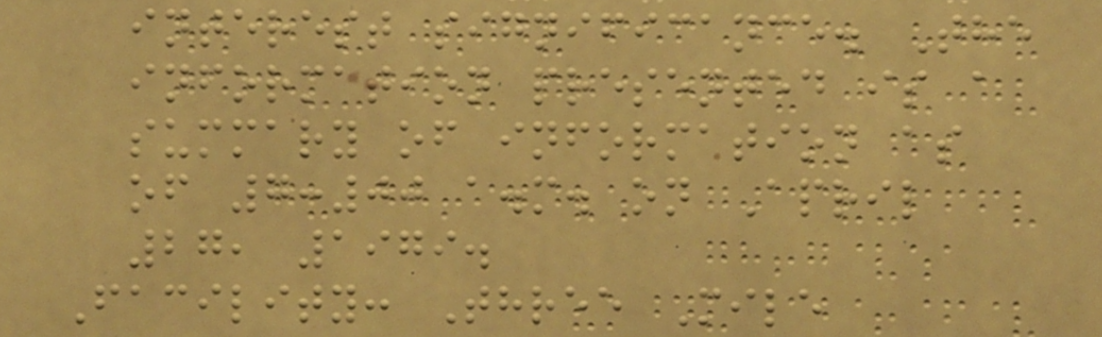interest significance. The
information presented is a
summary of information as
of 7:00 a.m. on April
27, 1979.
Facility: Three Mile
